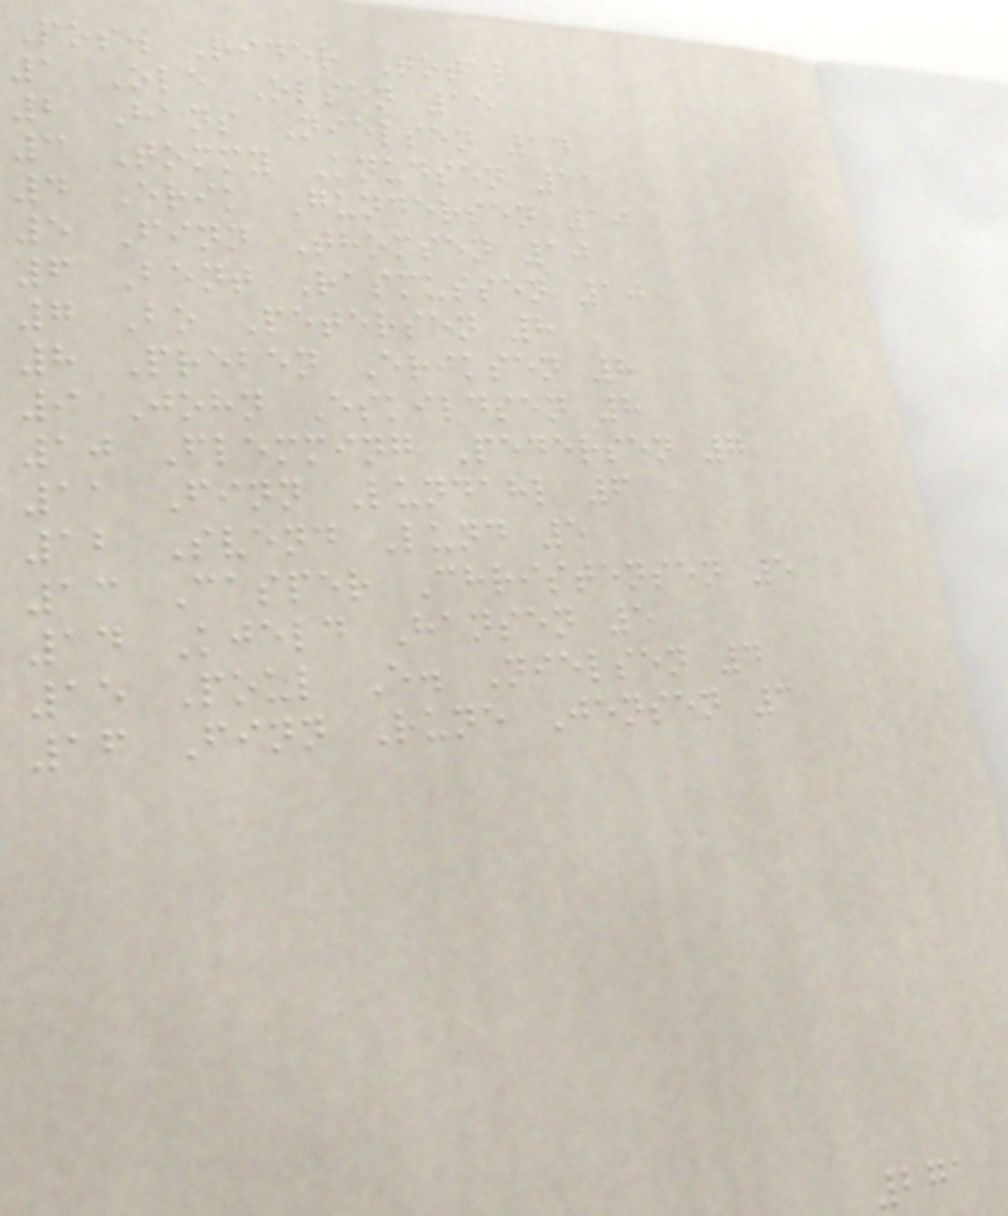Pos. Rider Total
1 Ole Olsen 15
2 Hans Nielsen 14
3 Tommy Knudsen 11
4 Erik Gundersen 10
5 Finn Thomsen 10
6 Bent Rasmussen 10
7 Bo Petersen 8
8 Preben Eriksen 8
9 John Eskildsen 8
10 Flemming Pedersen 7
11 Finn Lundahl 6
12 Svend Lund 5
13 Casper Christensen 5
14 Kjeld Hansen 5
15 Poul E. Nielsen 4
16 Finn Rune Jensen 3
271
